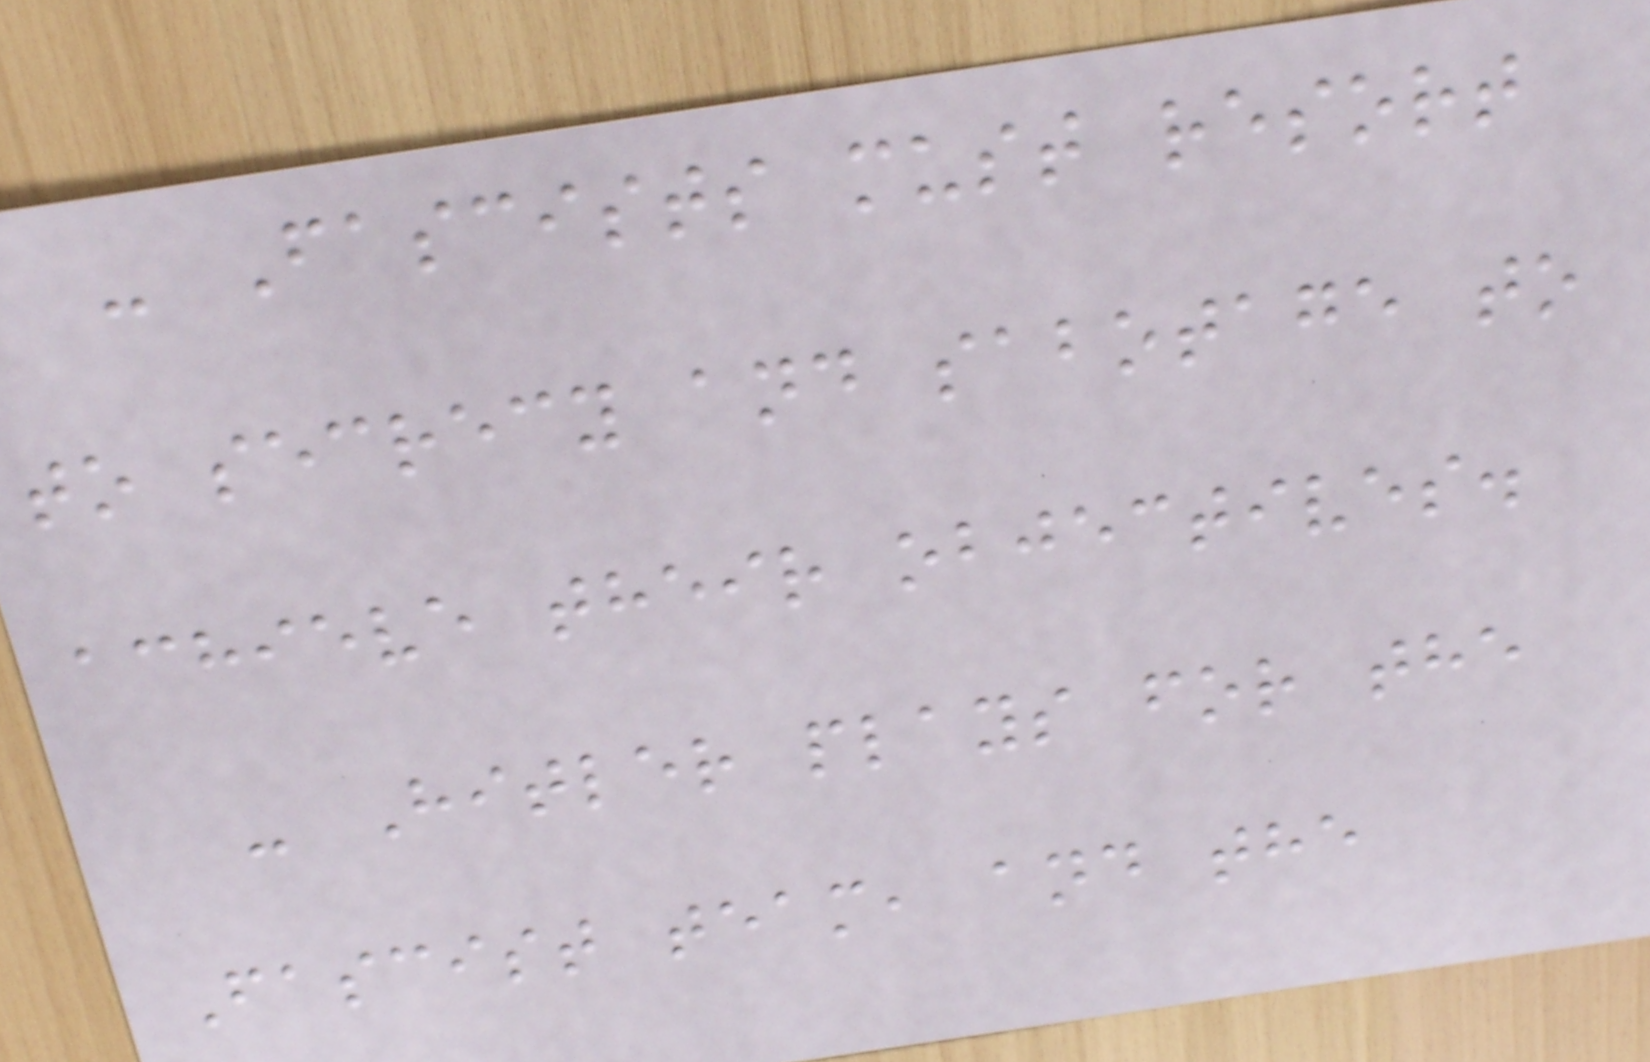- Fascists must resort
to secrecy and sabotage to
achieve their objectives.
- Hitler plays for the
Fascist team, and the
